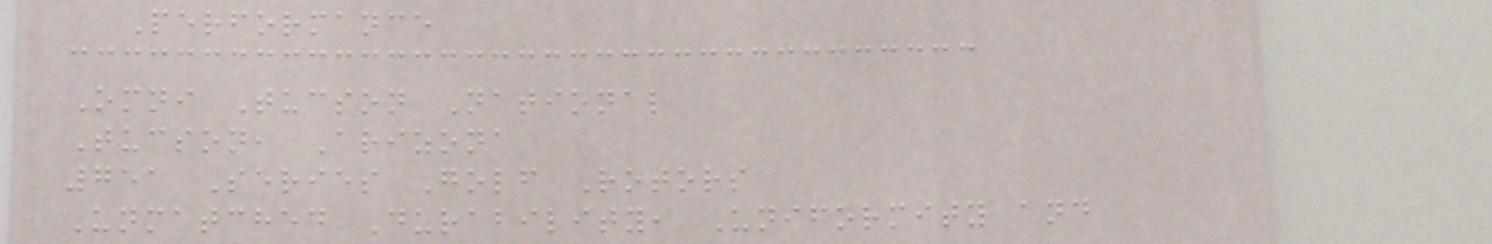Performance
Omni Tucson National
Tucson, Arizona
751 Series Golf Rotors
Unmatched Durability, Uniformity and
